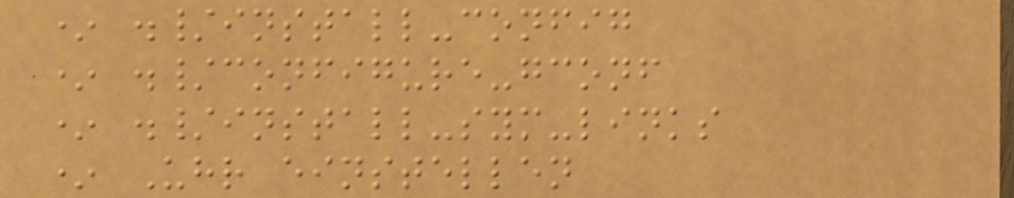* ./install-config
* ./configure-gconf
* ./install-sym-links
* Uhr einstellen
